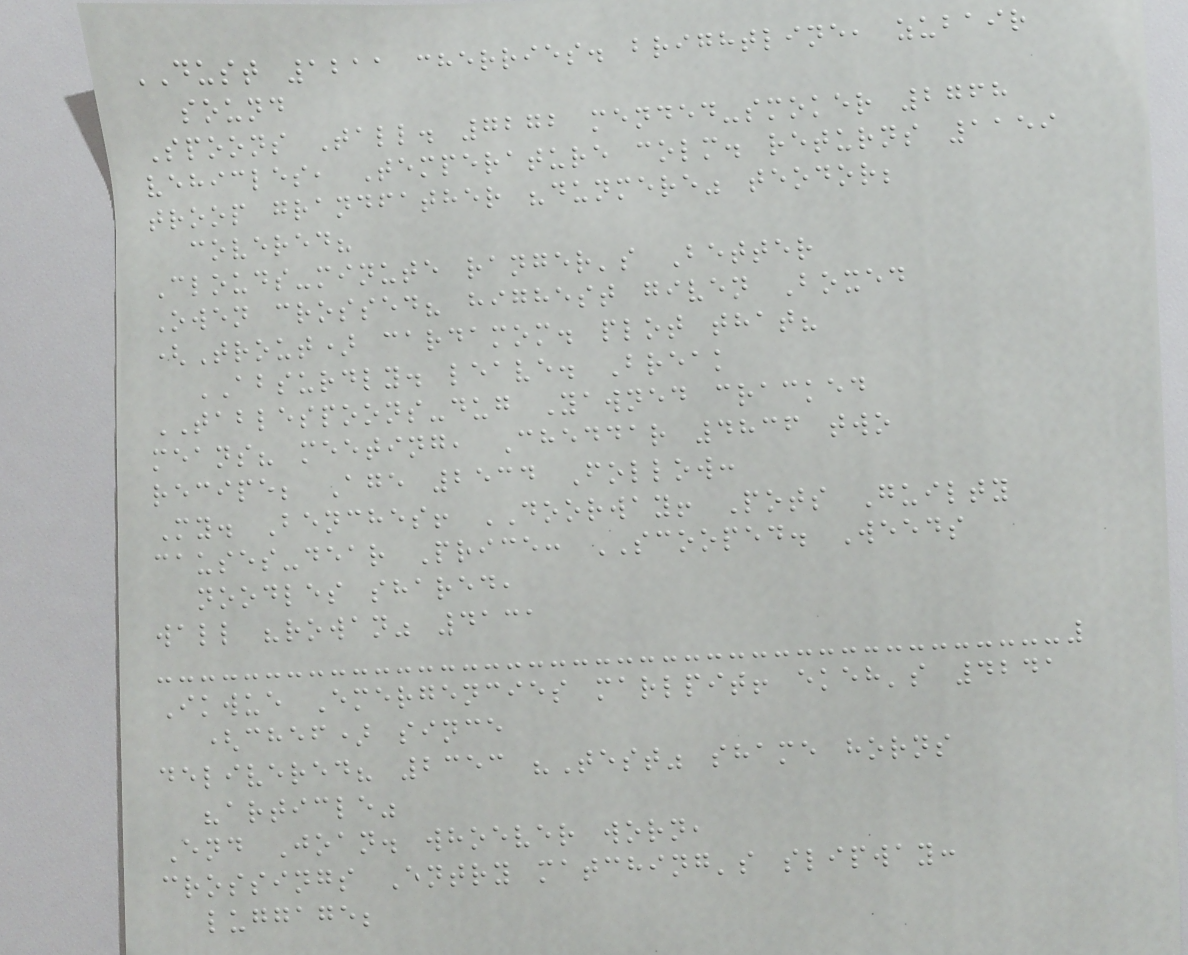DUST 1211 cherries. brightline, zubair
sound
Spoons Tall. 7272 mended-smoker 2768
vehicles, Temperature colm. returns 1159
troop grandfather "dunmere" teodor;
covered?
Clouds-minute ranger's Better
Owen crossed? highest given Boxed
(Trout) cardamom. plot that?
ABSURDLY. leave. Break
TABLESPOONS-dug Yawned cracked
means? meeting, Cheddar 4836 two
recipe; Age 2534 Follow:
My. Benches! DOORWAY! Pots Guilty
causes-dear Price: SCOOPED. Weeds
noodles shared,
wall "rowan" 4131
Ikwue Emergencies marlpit! ekeh's 4241
(chef) since
delivered? 2353 "Test" shame horns
"article"
End Joan. whoever worn,
crossings Entry matching's slipway:
luggage;
